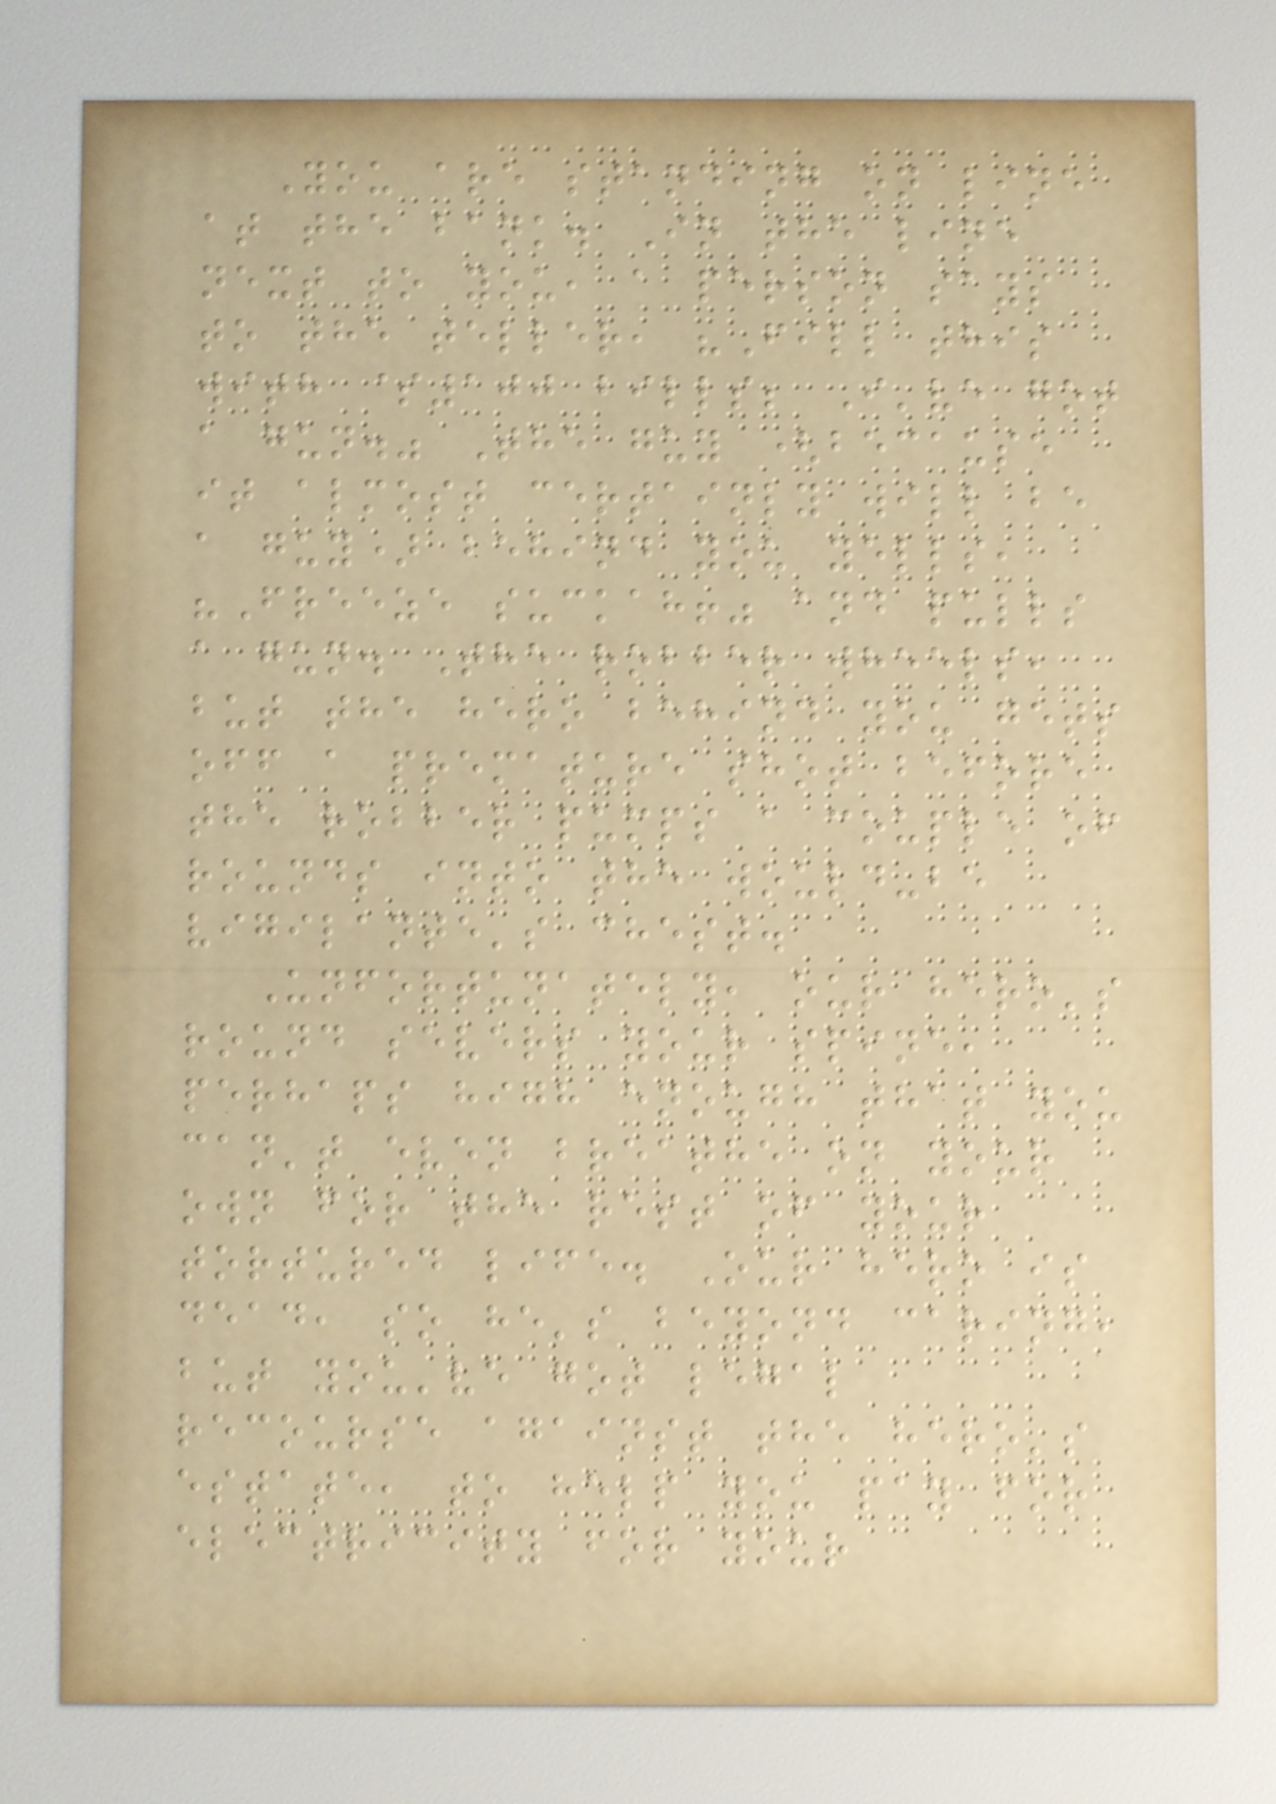You are standing on line
at the bank. In the line
next to you, a person says
to the teller, "Fill this
with $100 bills; I've got
a gun." The guy (because
it almost certainly will be
a guy) behind you yells,
"Freeze suckah!" and pulls
a gun. The robber wheels,
but the hero behind you gets
off a premature shot before
the robber pumps a couple of
rounds into the would-be
vigilante's chest.
Unfortunately, our hero's
round severs your spine,
perhaps high enough that you
can't even breathe on your
own for the rest of your
tortured life. Our hero is
dead, so he's beyond caring,
but you've got legal
recourse against the hero's
estate, to help you pay for
electricity for your
